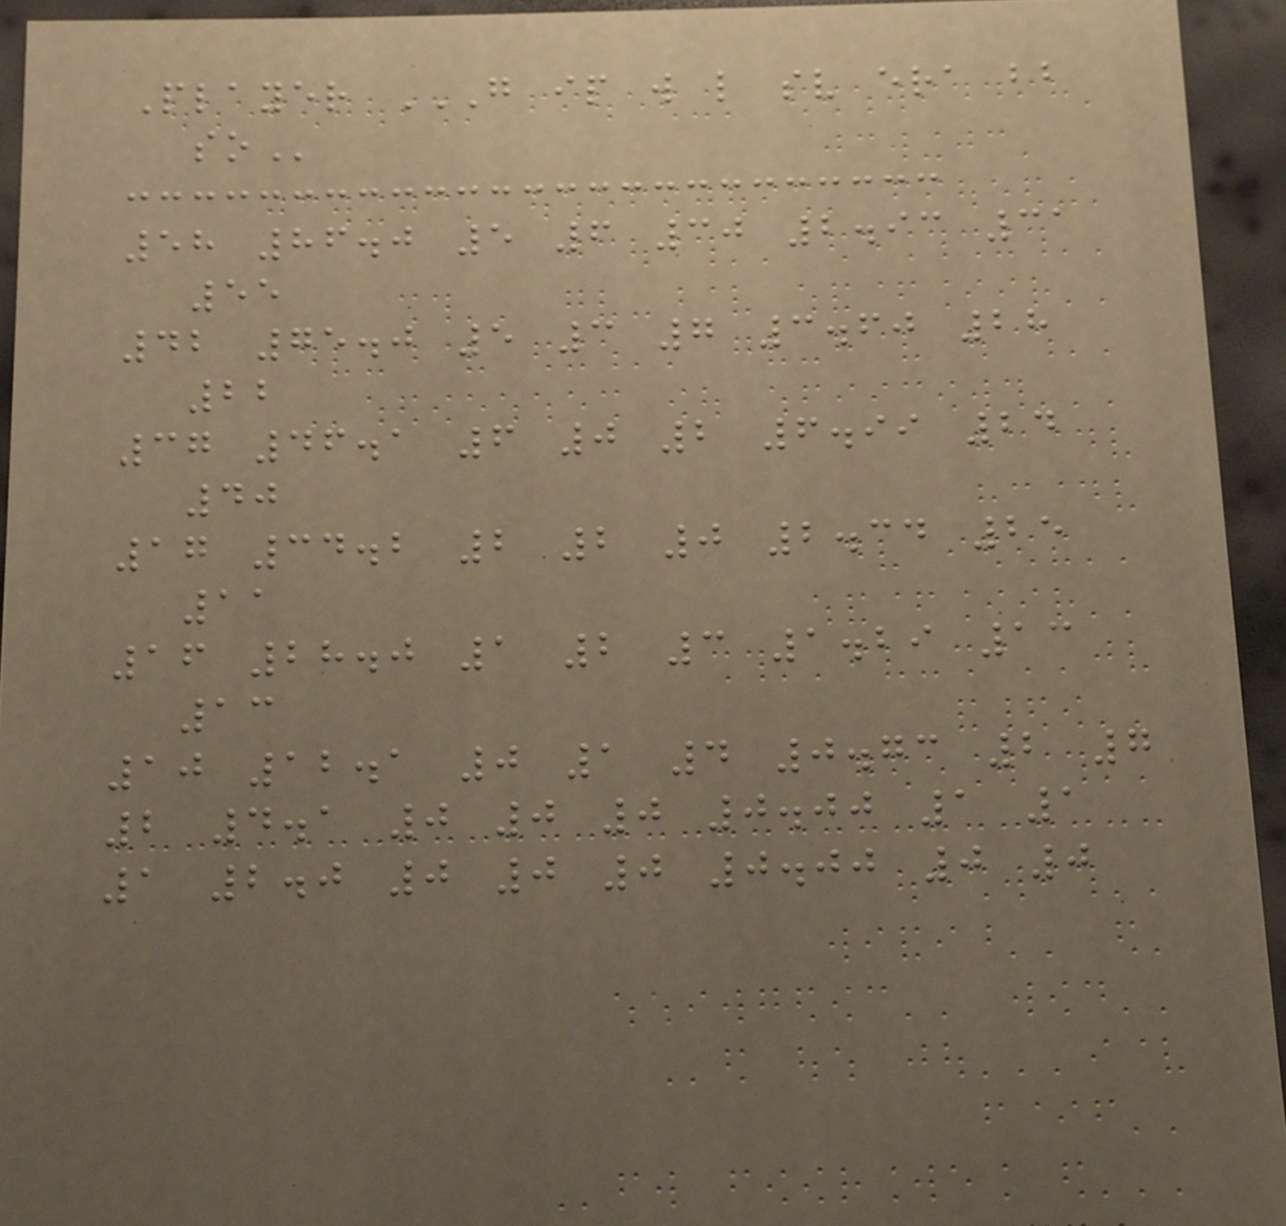Player G IP W L SV ERA BB
SO
58 86.0 5 6 30 2.93 31
55
42 75.0 5 3 7 3.60 28
22
37 46.1 6 0 2 6.99 24
40
17 34.2 2 2 0 2.34 25
11
16 28.0 1 2 3 1.29 13
13
10 12.1 0 1 4 0.73 2 7
2 4.1 0 0 0 0.00 1 1
1 2.0 0 0 0 0.00 0 0
